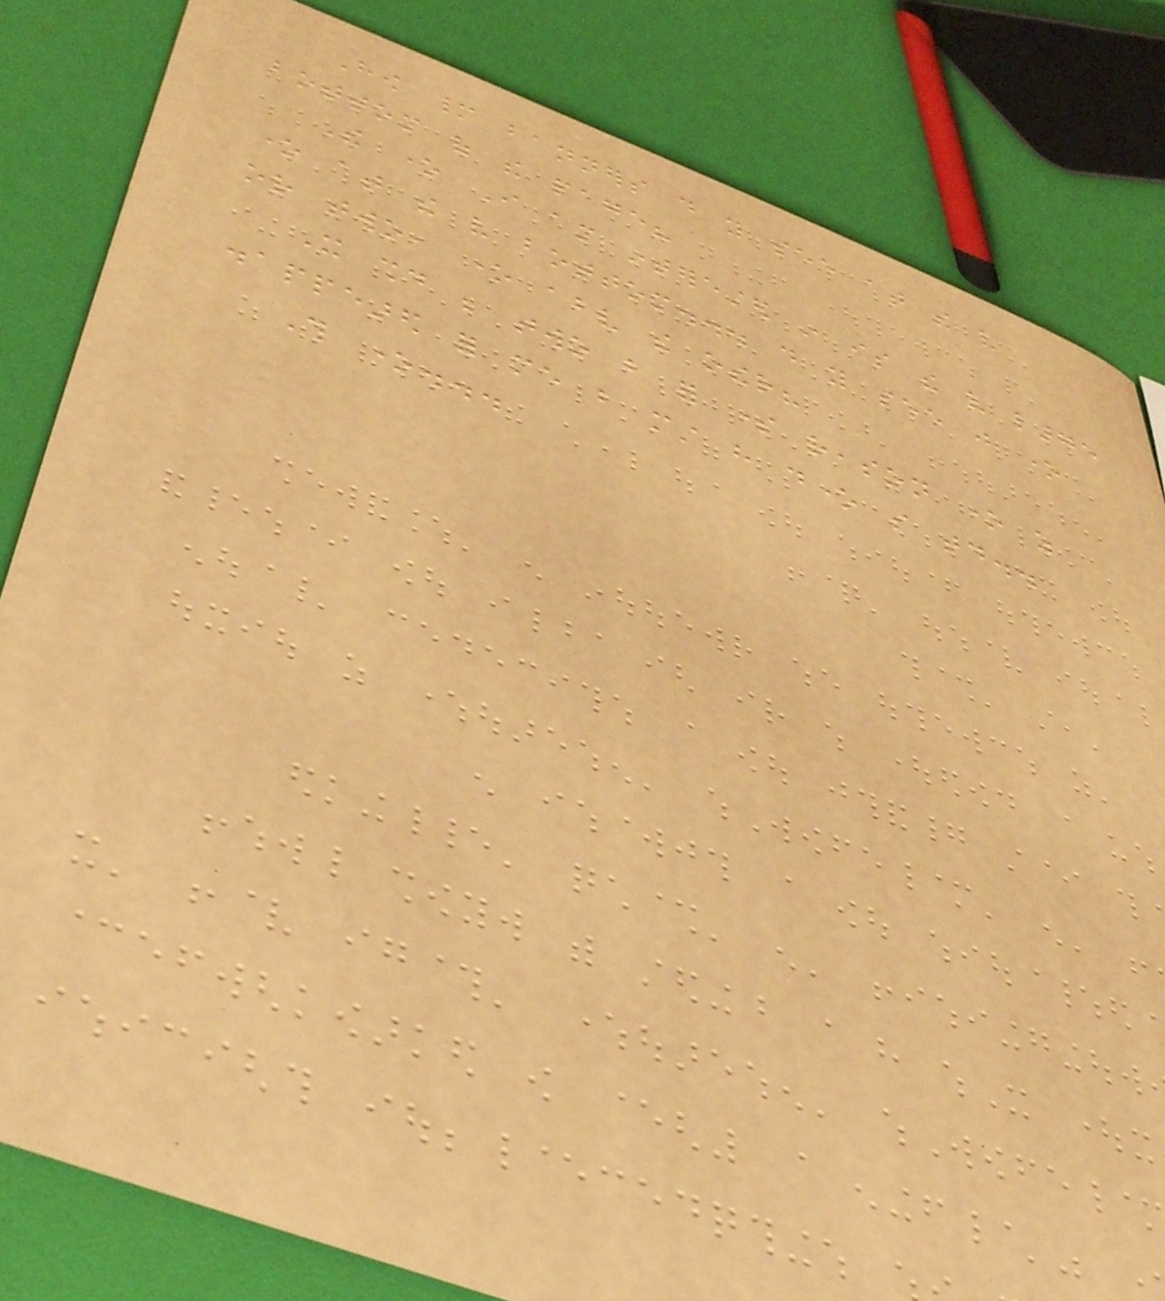How many banners do you see at the very
bottom of the page?
The one I am interested in is the very large
one at the very bottom... do you see just one
or two, one above the other?
It should be two but for some reason one as
disappeared for me but must have done so today..
This one...
